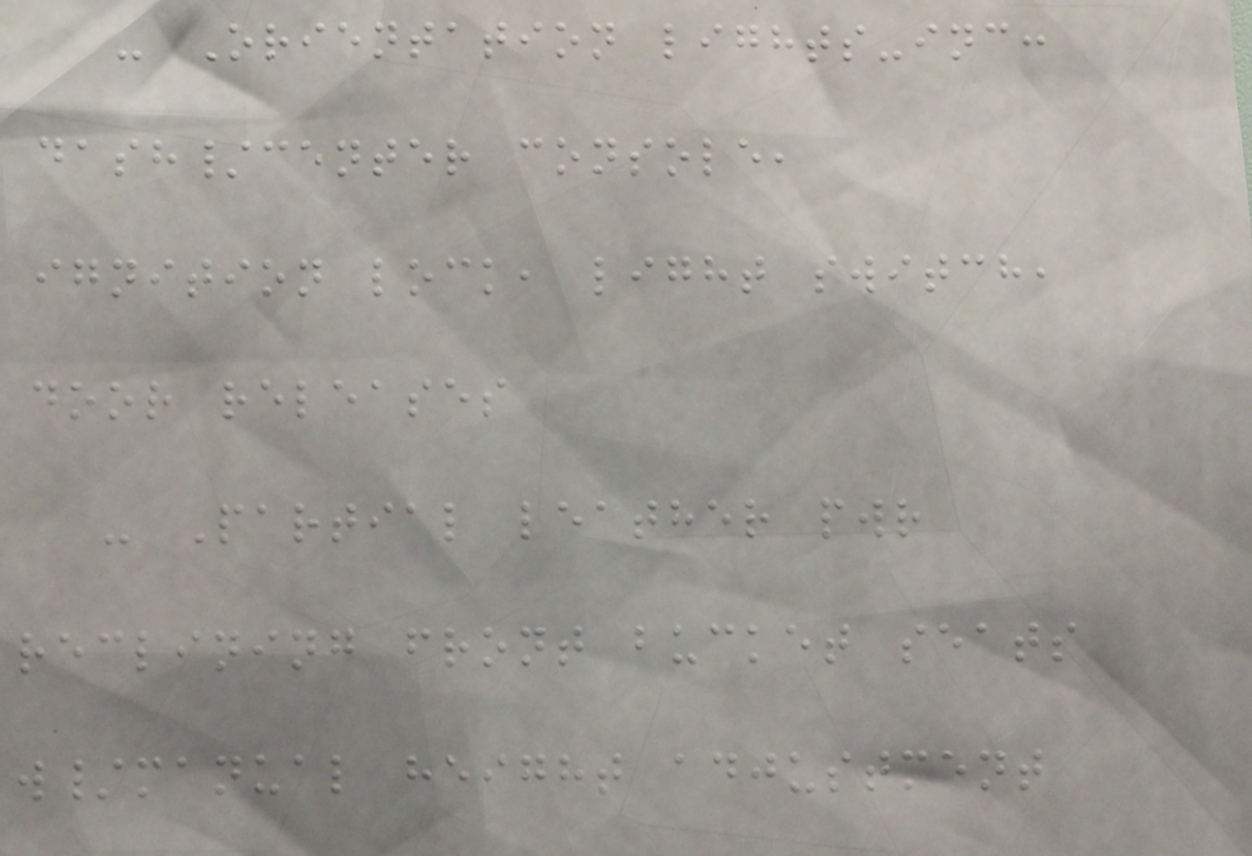- Orientation lights-inc:
dash/center console,
ignition lock, light switch,
door releases
- Partial leather pwr
reclining front bucket seats
w/manual height adjustment
